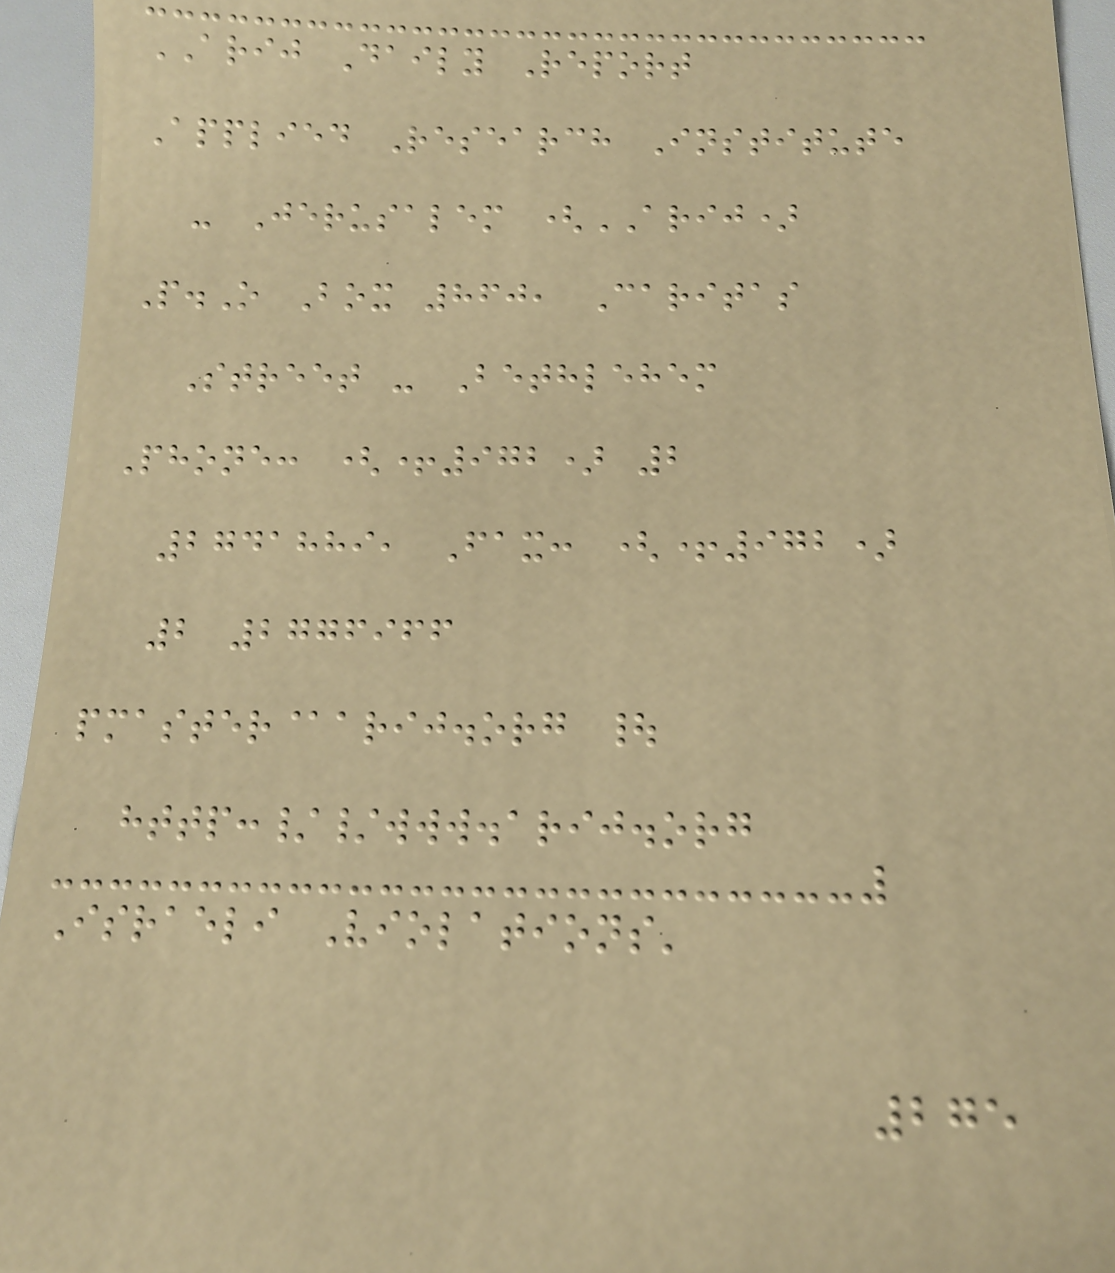ARIJ Daily Report
Applied Research Institute
- Jerusalem (ARIJ)
P.O Box 860, Caritas
Street - Bethlehem
Phone: (+972) 2
2741889, Fax: (+972)
2 2776966
pmaster@arij.org |
http://www.arij.org
Israeli Violations'
275
